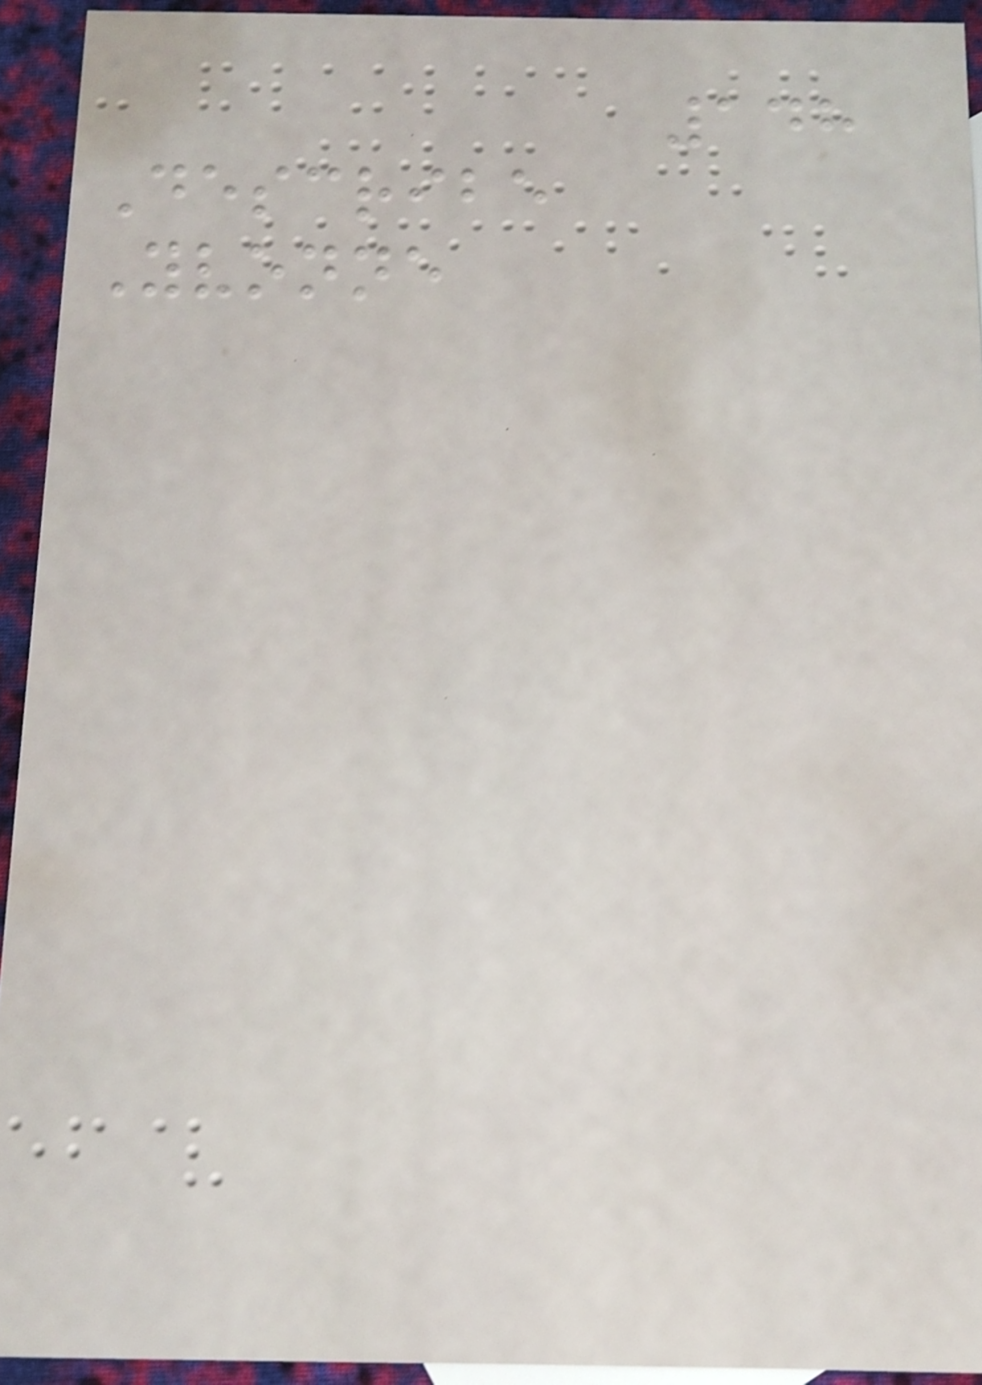148
Describe
Yvonne
